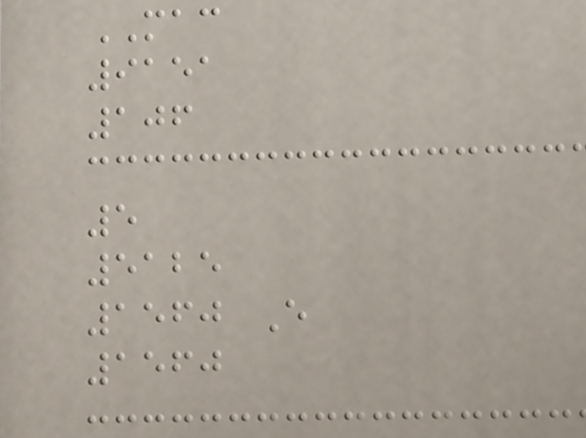MAC
9151
106
5
5125
1560 E
1560
